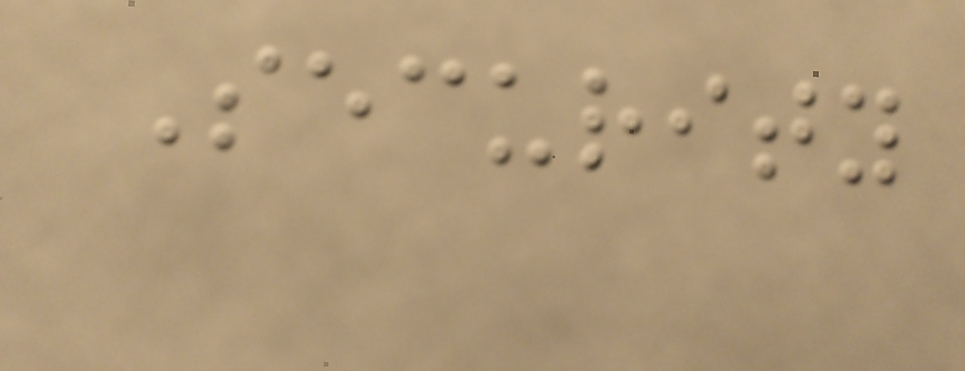Security
